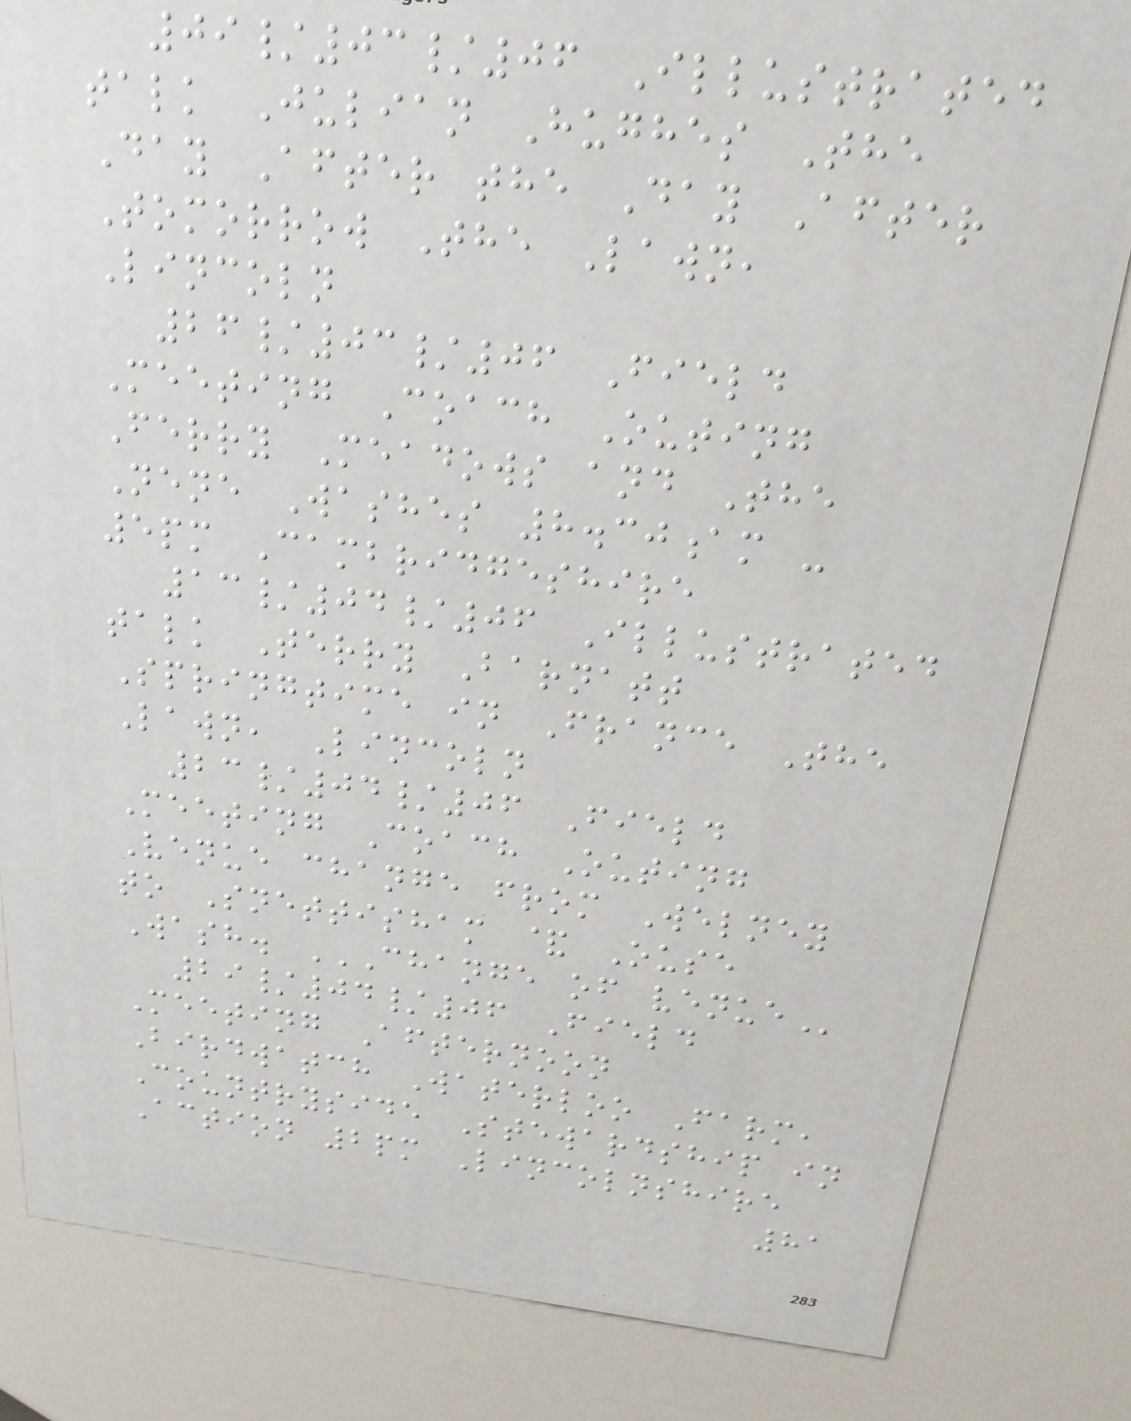09/03/06 Illustrated
talk Julian Hughes The
Day After the Day After
Tomorrow The Lawn,
Lincoln
26/03/06 Field
Meeting Coach Outing
Ferry Meadows and The
Nene Washes 8.30am -
5pm Cambridgeshire
13/04/06 Illustrated
talk Terry Barnatt
Springtime in France The
Lawn, Lincoln
23/04/06 Field
Meeting Coach Outing
Venue change from Welney
to Snettisham & Ouse
Wash. CHANGE OF VENUE
29/04/06 Field
Meeting Afternoon
Birdwatch Waterloo Farm,
Countryside Stewardship in
Action 2pm Lincolnshire
81
